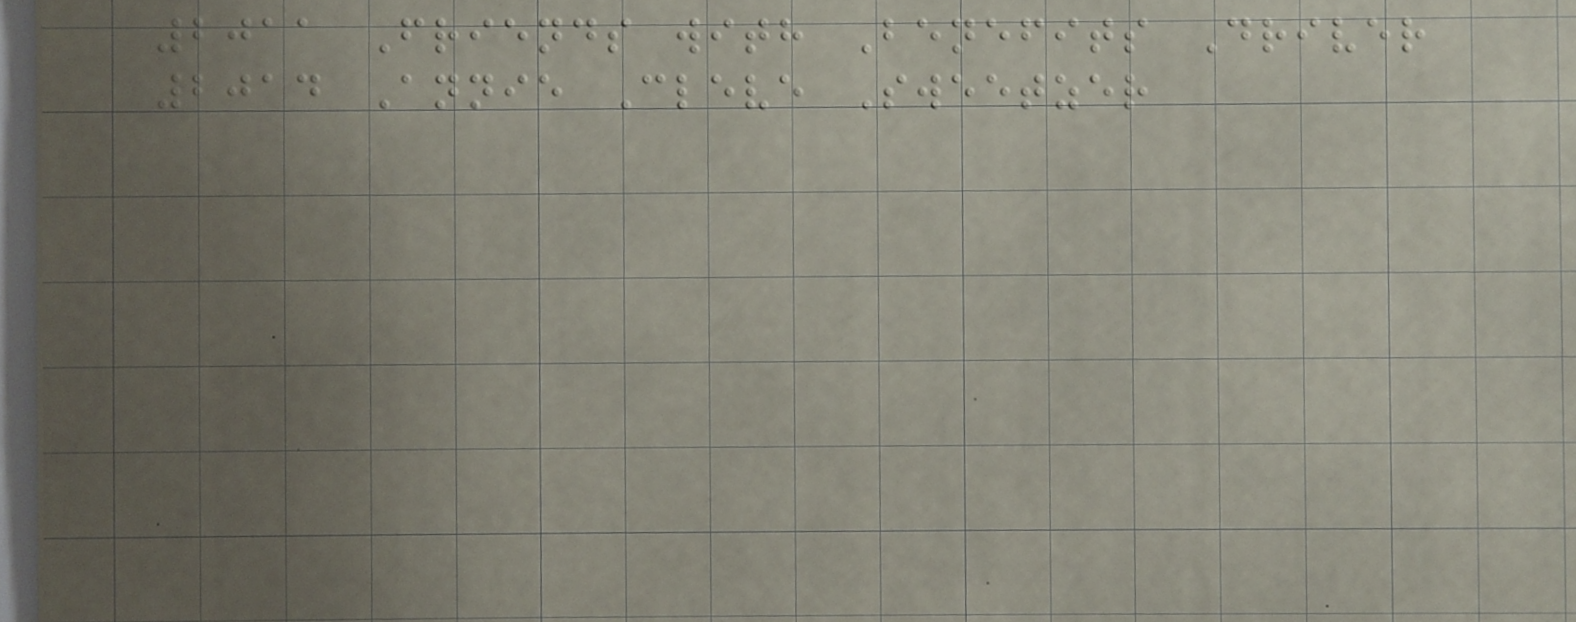2011 Friends with Benefits Driver
2014 Annie Cleve Sweetzer
